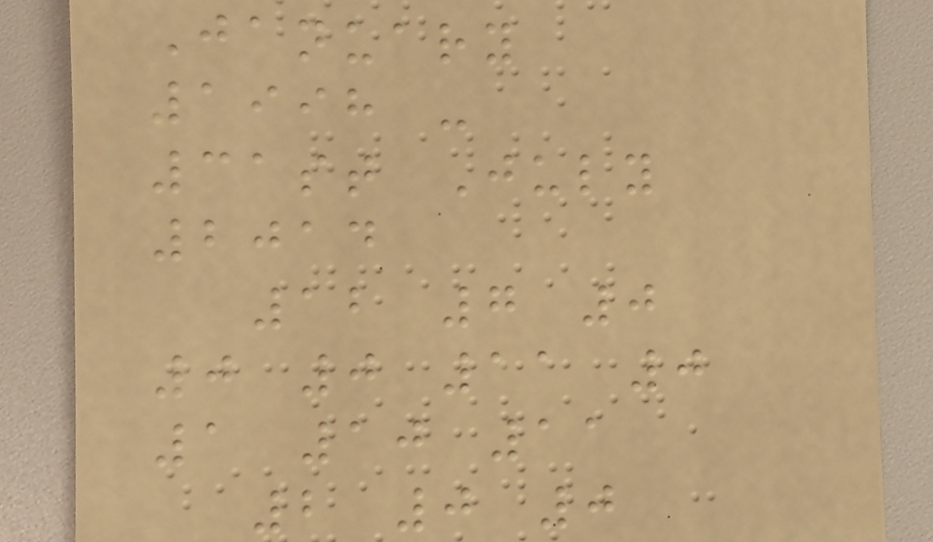January
1998 -
31st July
2014
12 7 0
0 0 11 0
1 10 11
2 0 0
